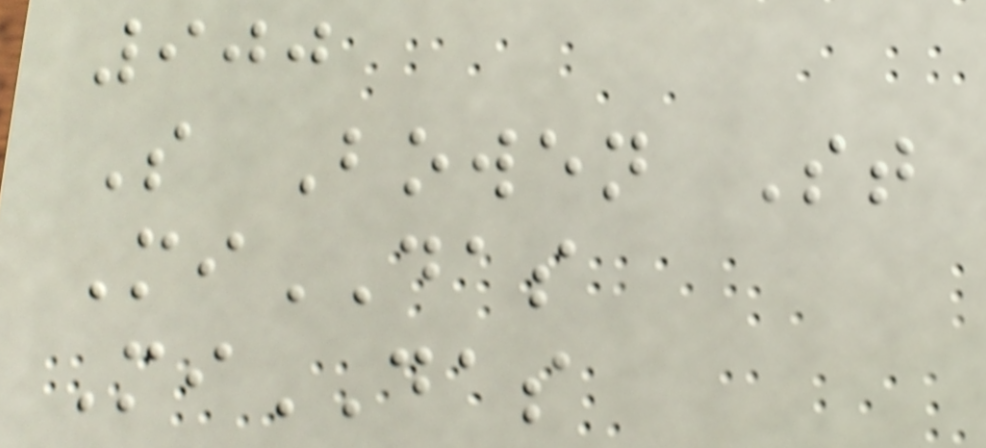900
S Bowen St
MiDAS
MiDAS
